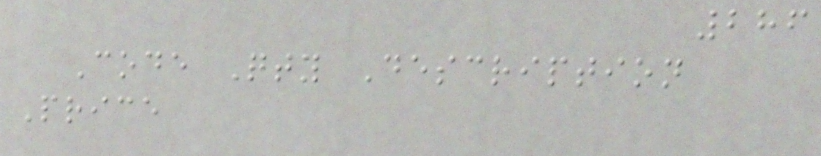286
Code Qty Description
Price
